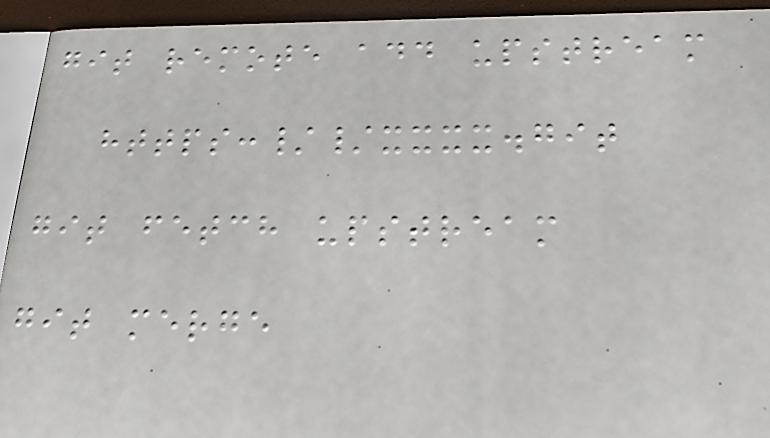git remote add upstream
https://xxxx.git
git fetch upstream
git merge
